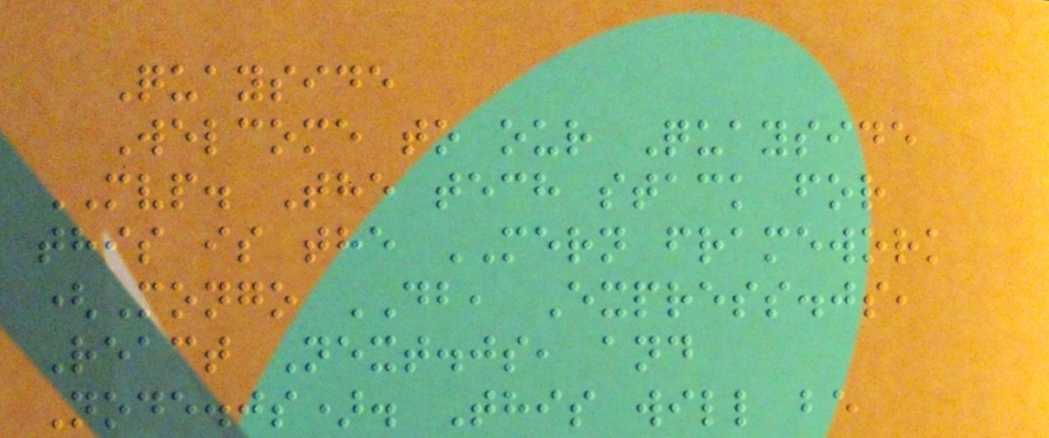Quayside
Welcome to our Quayside
MVP. The tech stack for
this is the MERN framework
(Mongo DB, Express.js,
React Next.js, and
Node.js). This will be
